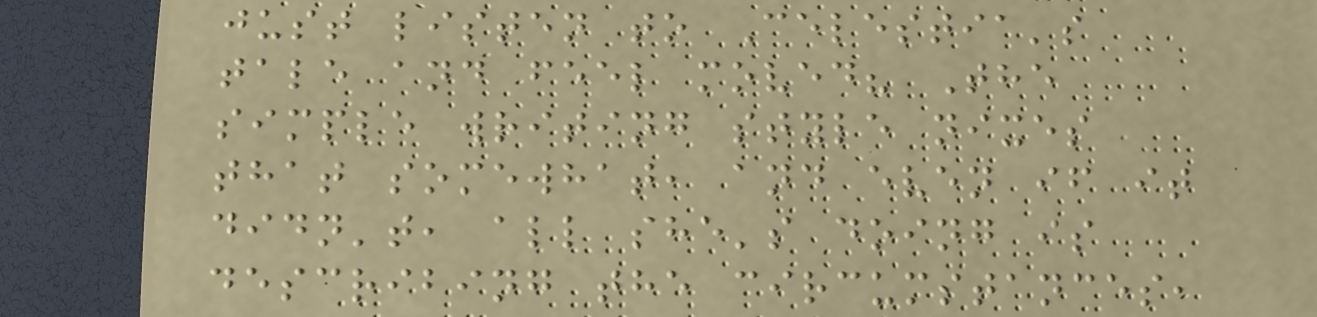just listen to Celestia's
tale and feel moved? The
simple writing style nixes
that somewhat, and even if it
didn't, all she's doing is
describing the circumstances,
